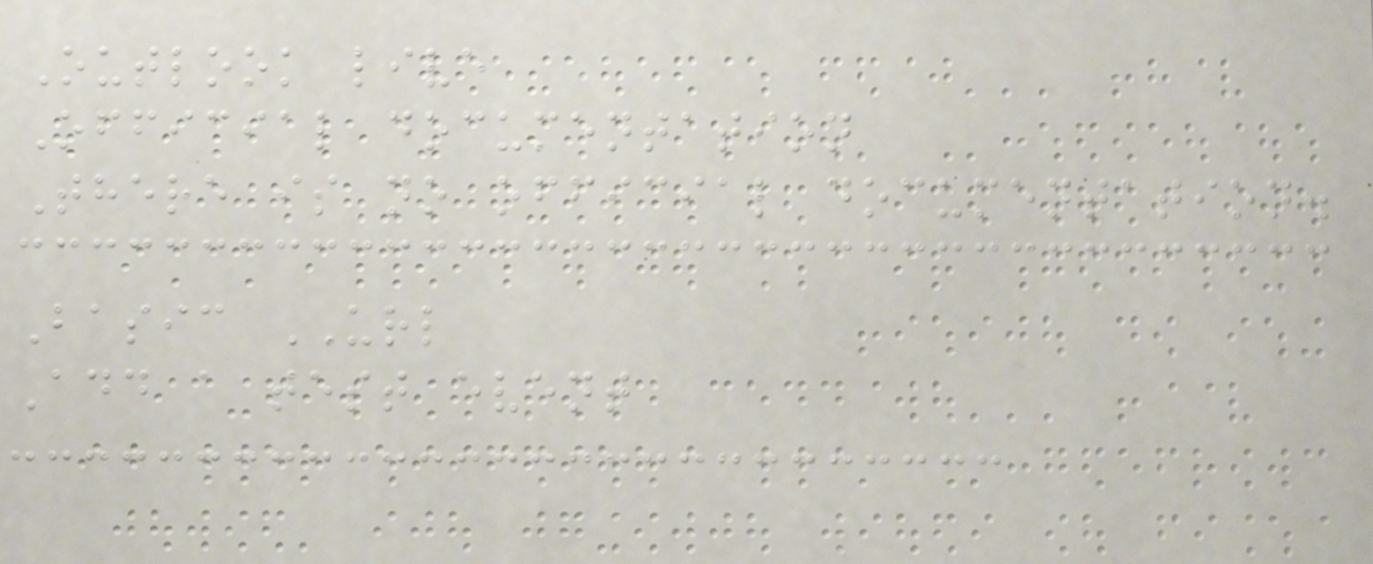Outlook live
Official documentation
There is no official documentation.
Basic URL
Add a test event
